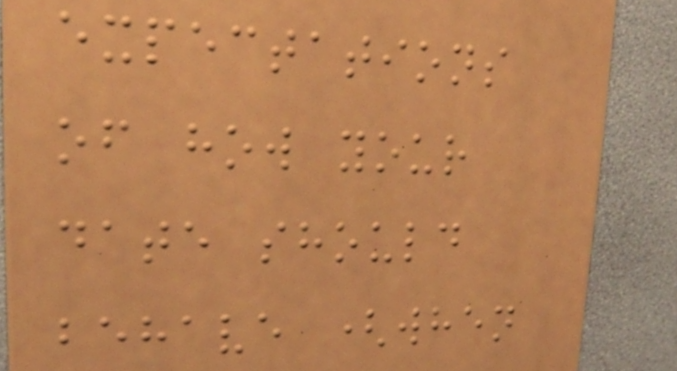expectations
of how your
date should
behave (when
